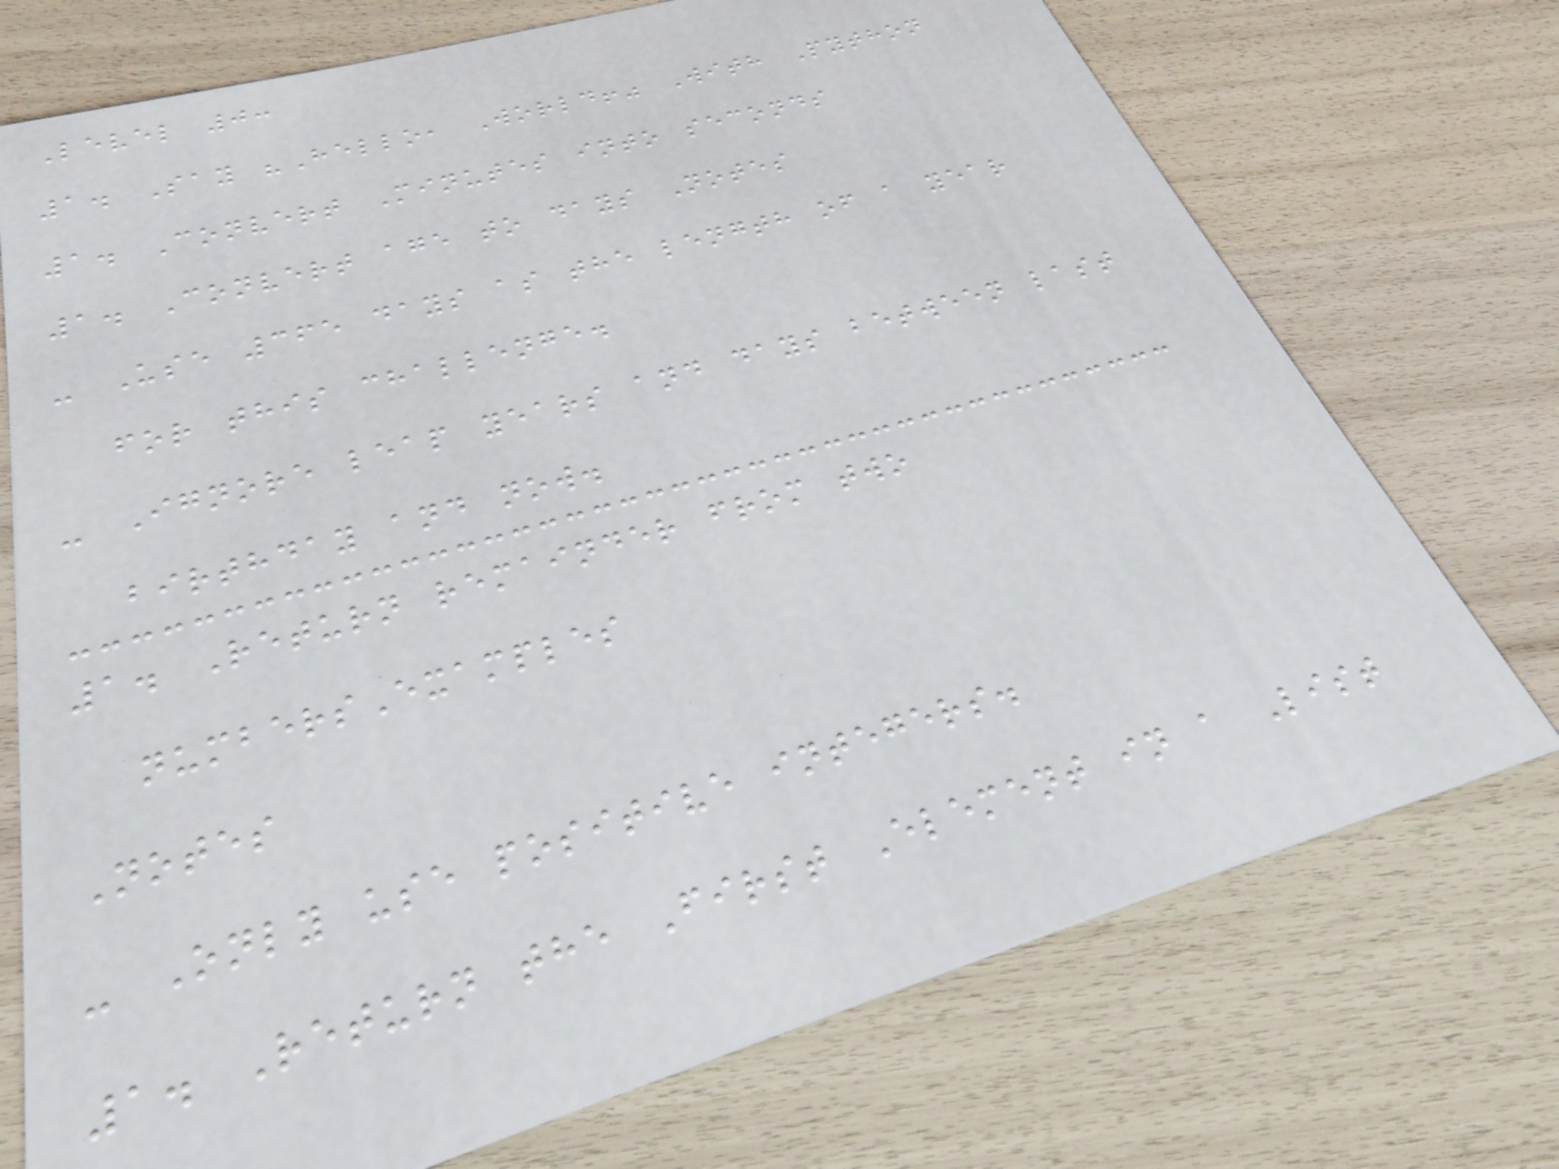Level 0:
1. Say "Hello, World!" With Python
1. Convert Minutes into seconds
1. Convert age to days Notes
- Use 365 days as the length of a year
for this challenge.
- Ignore leap years and days between last
birthday and now.
1. Return remainder from two
numbersExamples
Notes
- Only use positive integers.
1. Return the First Element in a List
